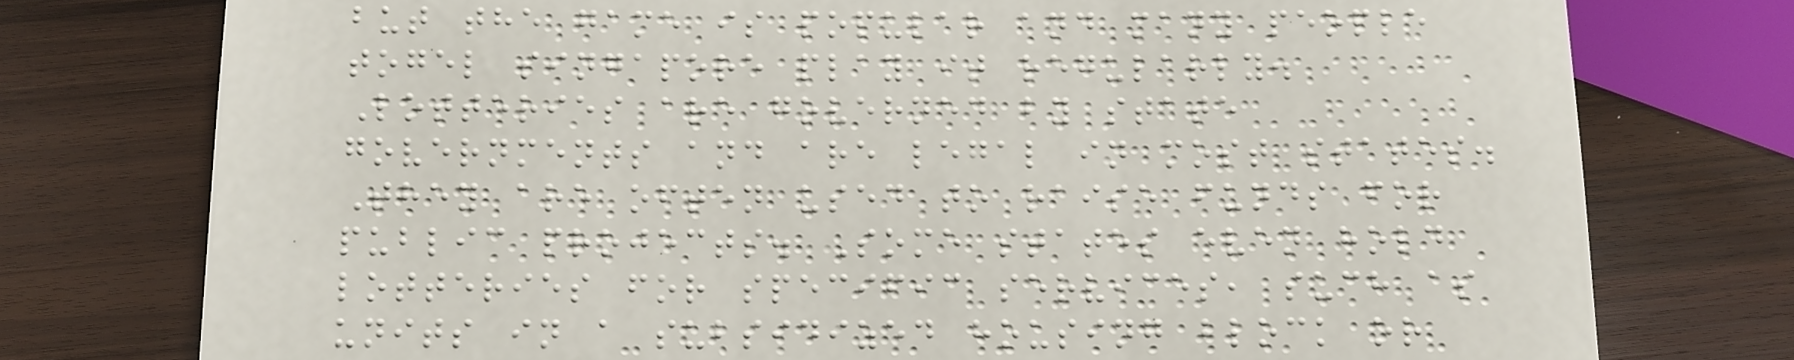but the game is popular and many people
togel singapore play it regularly.
Lotteries are governed by state
governments and are legal in most states.
They are often used to raise funds for
public projects. Some states even hold
lotteries for specific services, such as
units in a subsidized housing block or
